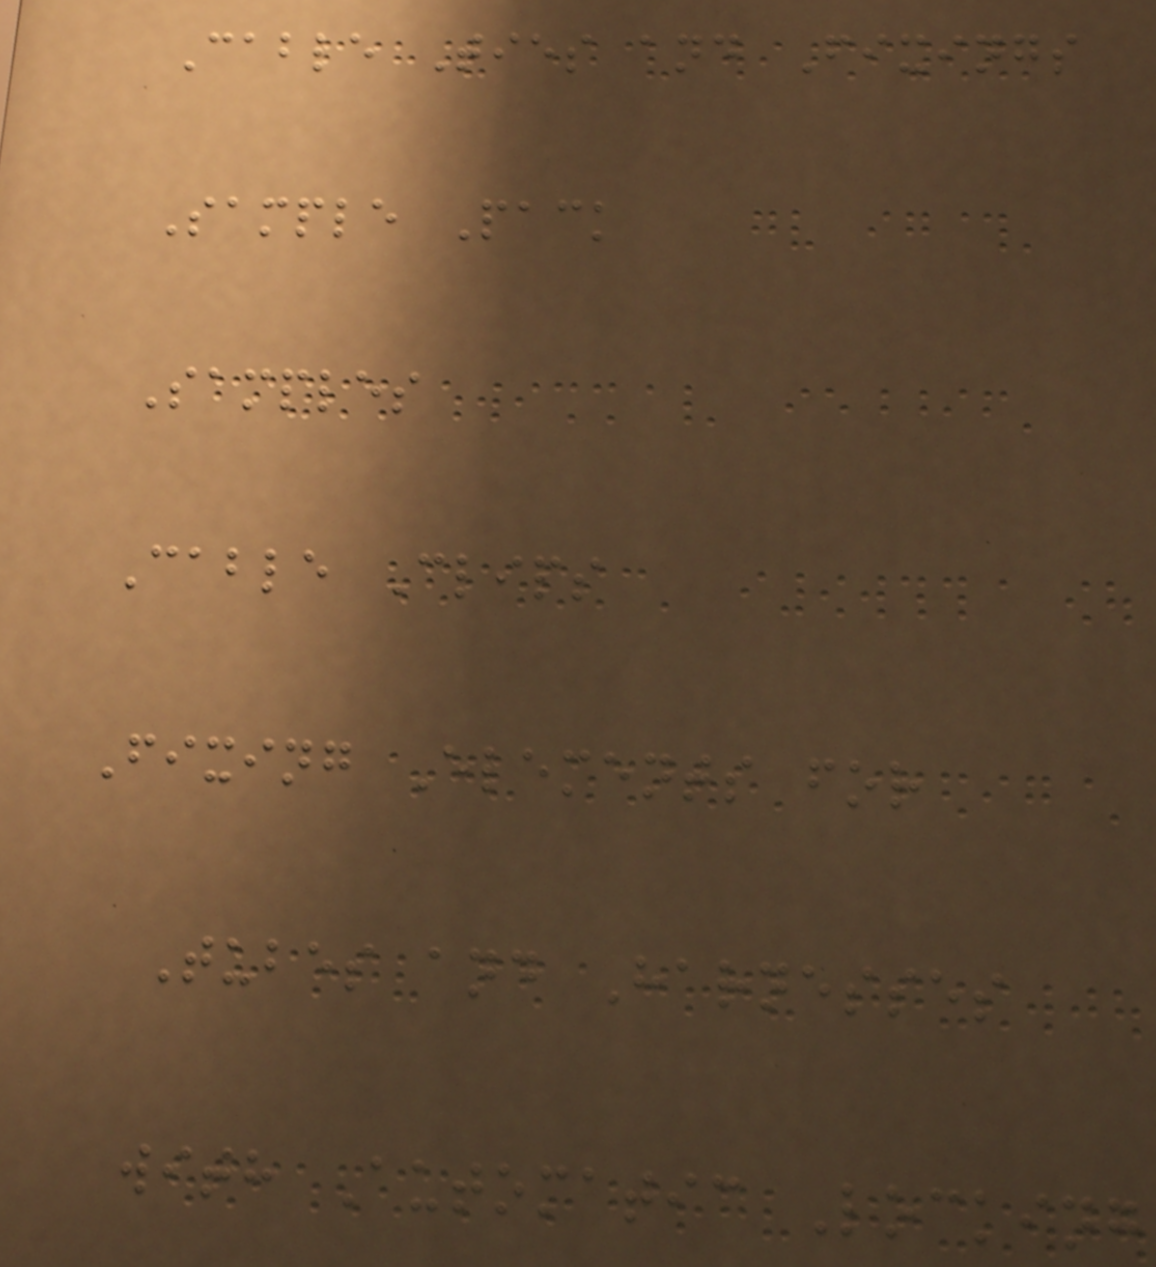Cable Ties and Fixings
Sample Pack
Samples
Cable Clips
Fixing Elements for
Tubes and Harnesses
with Automatic Locking
